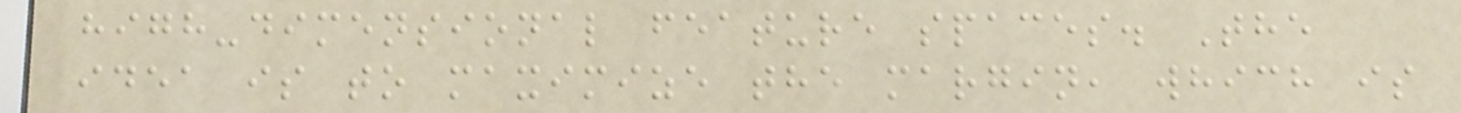high-dimensional feature spaces. The
idea is to maximize the margin, which is
